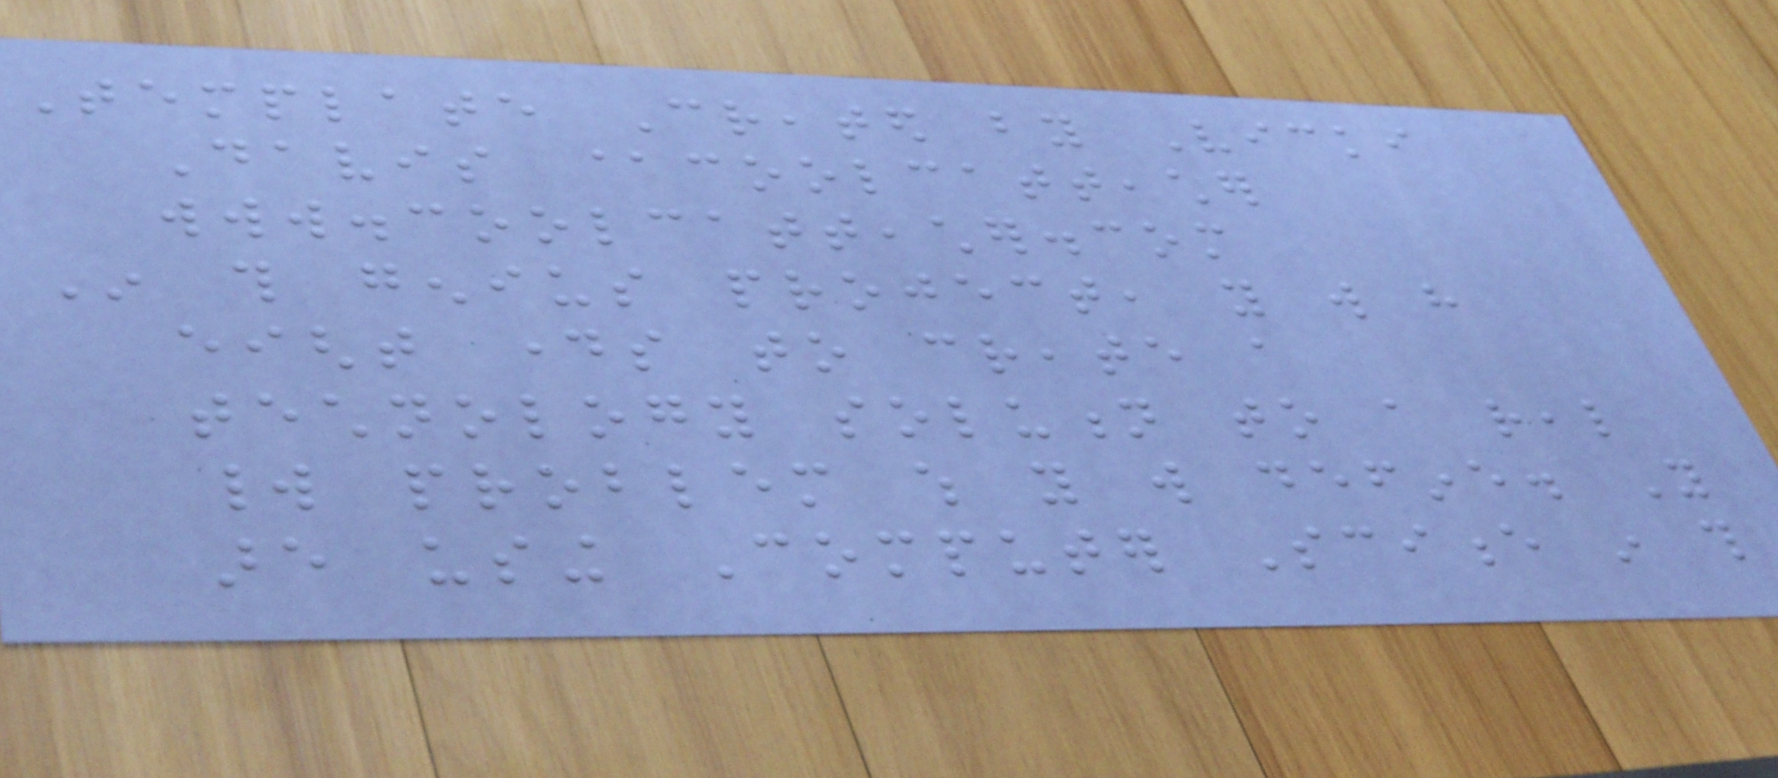Template Created by Vicki
Davis @coolcatteacher
www.coolcatteacher.com
In this genius project, you will have
eight days to create a
technology solution to a real
world problem which you will define. You
are using Computer Science in this
